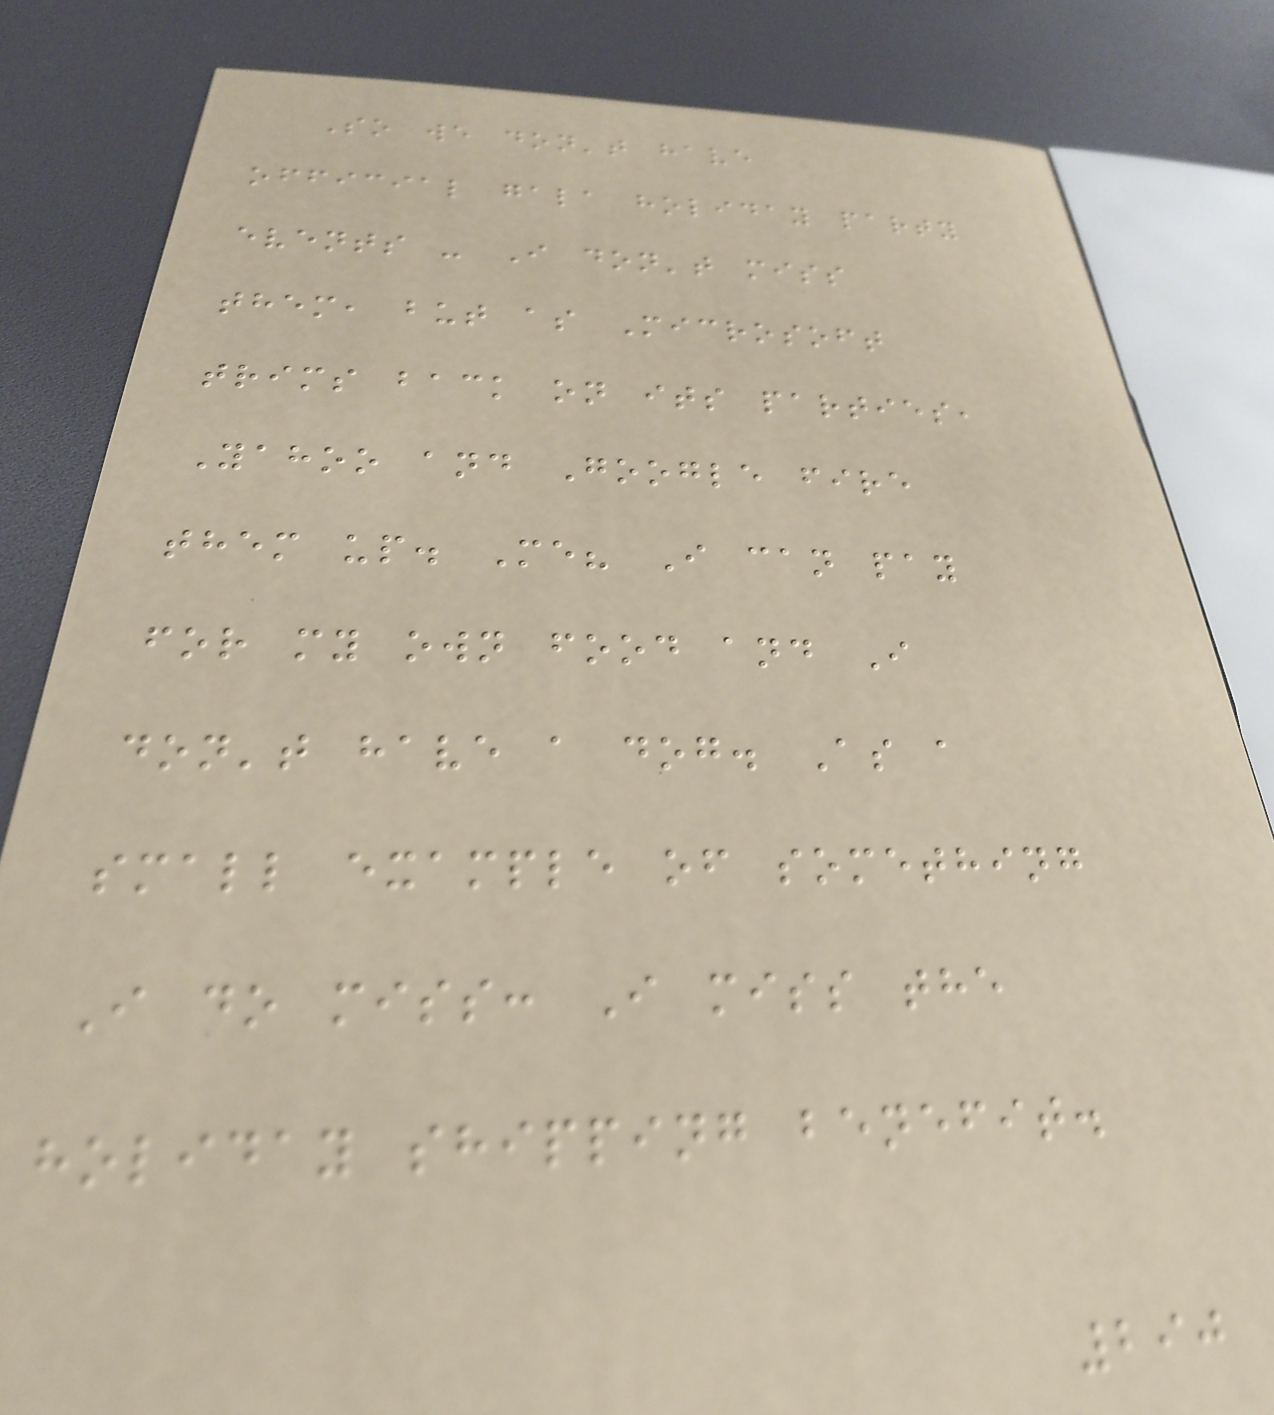So we don't have
official gala holiday party
events - I don't miss
them, but as Microsoft
trims back on its parties,
Yahoo and Google fire
them up. Me? I can pay
for my own food and I
don't have a dog. As a
small example of something
I do miss: I miss the
holiday shipping benefit.
290
